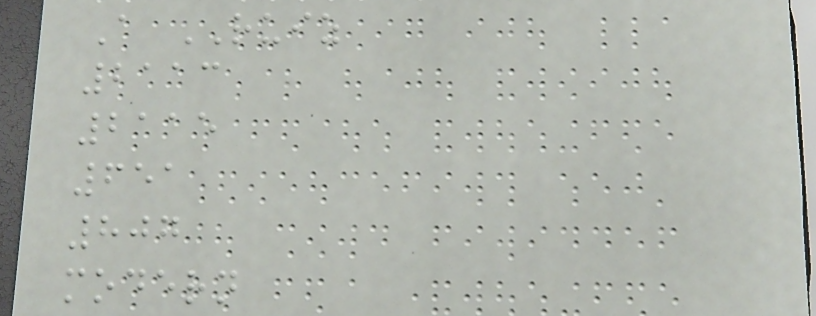A RUIZ
2113
2115
651
807
modern
